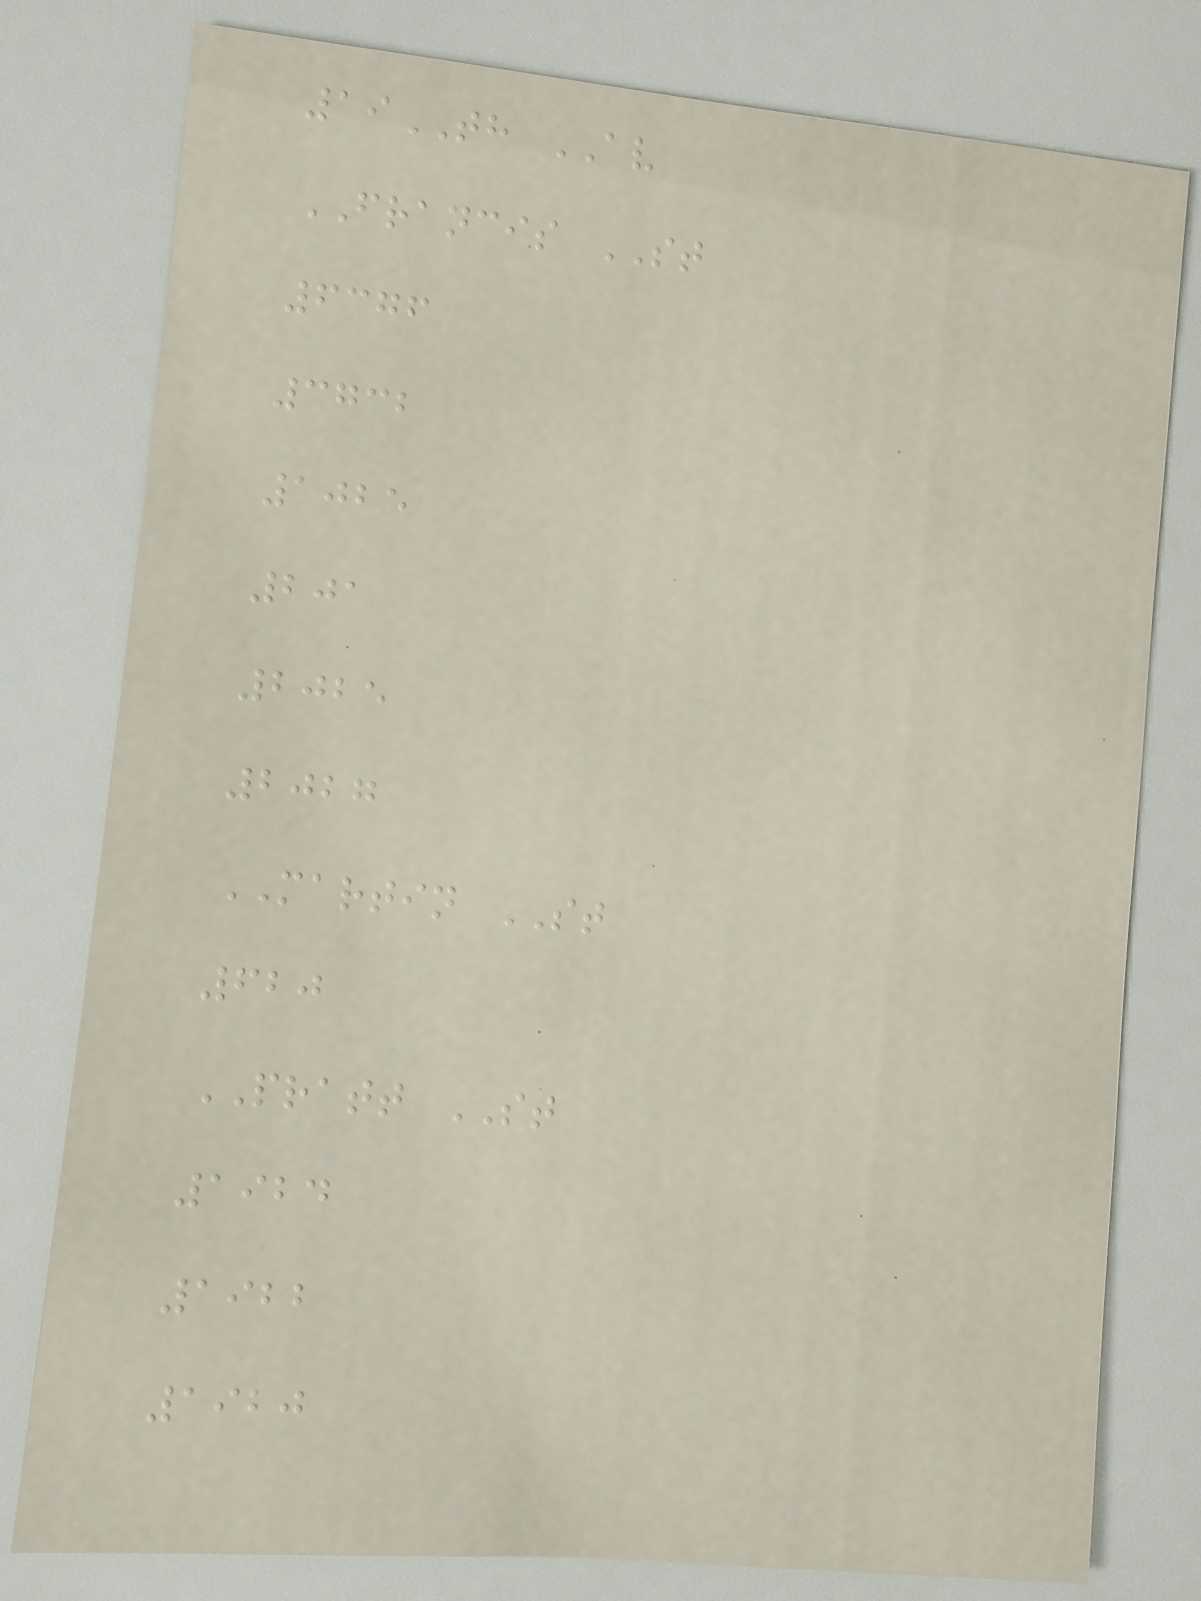19TH AV
FRANCIS ST
6376
3732
1025
201
2025
2027
MARTIN ST
620
PRATT ST
1924
1922
1920
